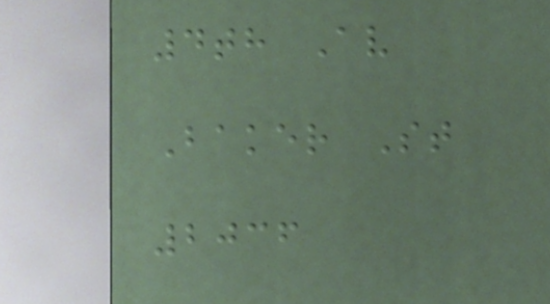4th Av
Baker St
2036
